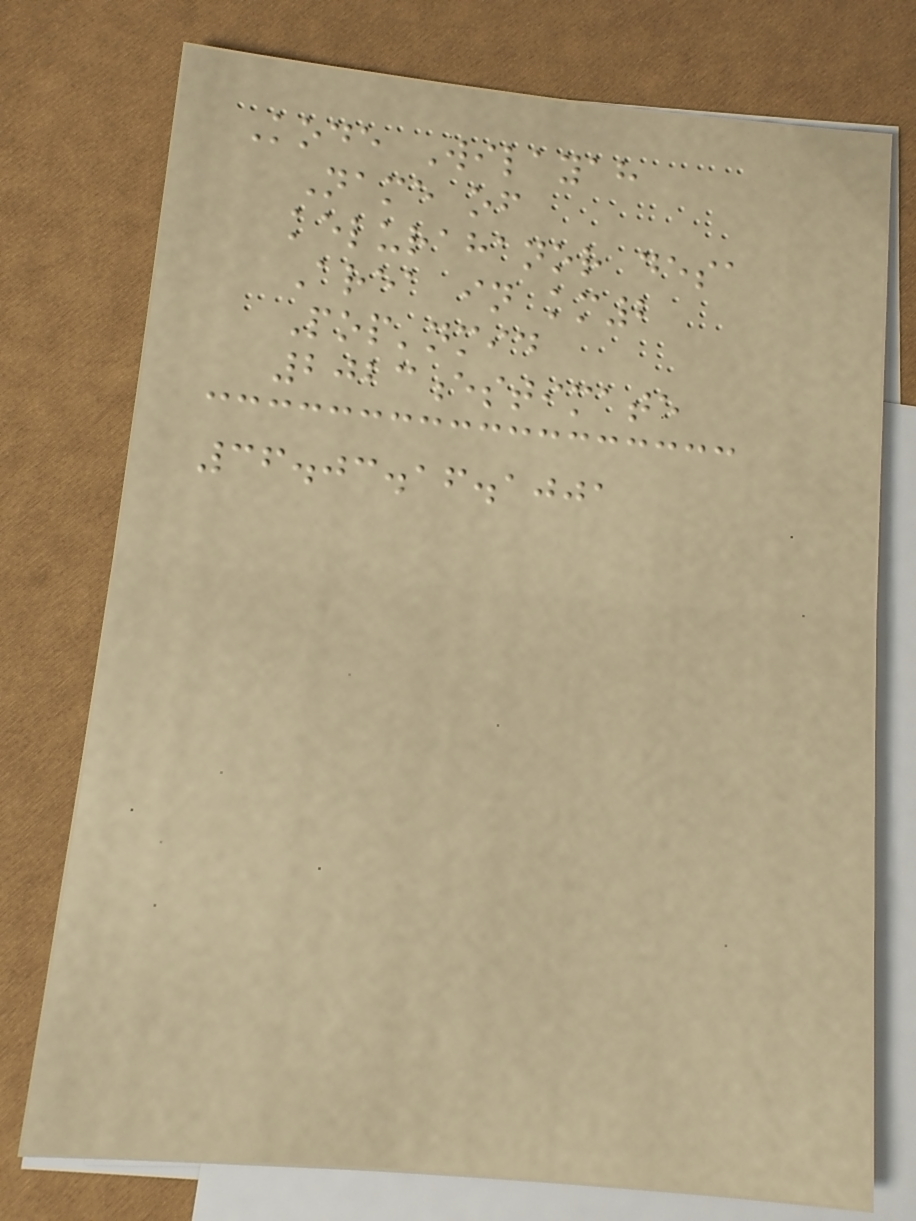Kode Wilayah
Name of
kelurahanor desa
Area in km2
Pop'nmid
2023estimate
36.03.16.1001
